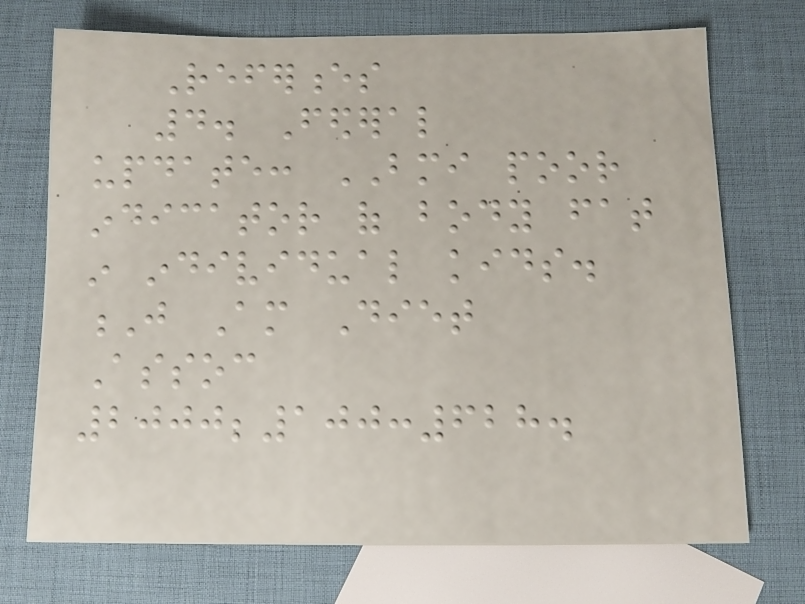References
4. Federal
update: BMI poor
indicator of body fat
in individual kids.
J Am Diet
Assoc
2000;100:628.
